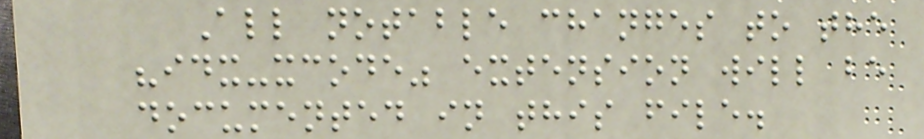All notable changes to the
"idx-xcode" extension will be
documented in this file.
